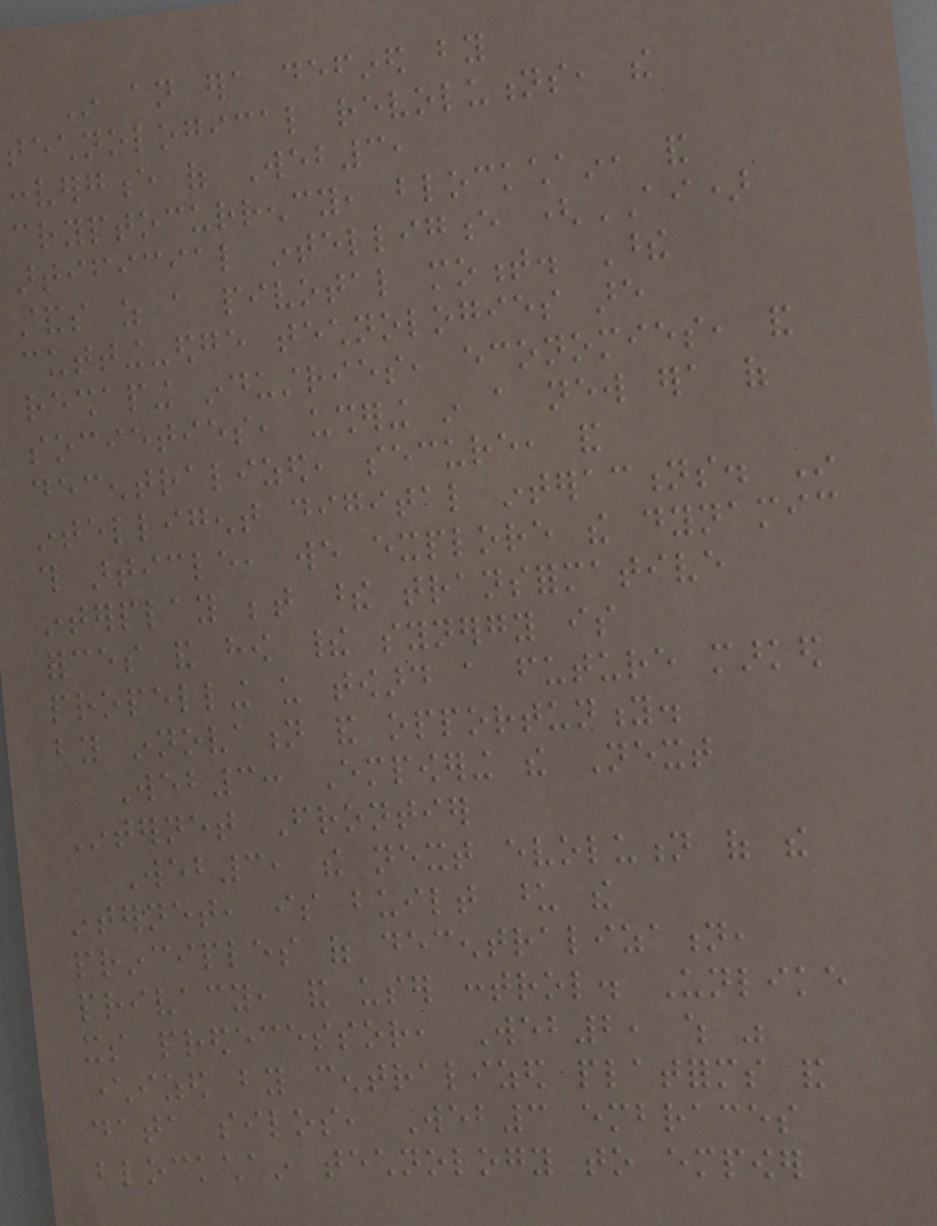In an era defined by
technological revolutions, the
convergence of Web3,
cryptocurrency, blockchain, and
artificial intelligence (AI)
stands as a pivotal moment. These
cutting-edge technologies are
reshaping industries, economies, and
societies, ushering in a new era of
decentralized, secure, and
intelligent digital interactions. In
this article, we explore the dynamic
interplay between these transformative
forces and how their synergy is
propelling us toward a future marked
by innovation and opportunity.
Web3: Empowering the Next
Internet Frontier
Web3, the next evolution of the
internet, is built upon the
principles of decentralization,
privacy, and user control. Unlike
its predecessor, Web2, which was
characterized by centralized platforms and
data silos, Web3 embraces
blockchain technology to empower
